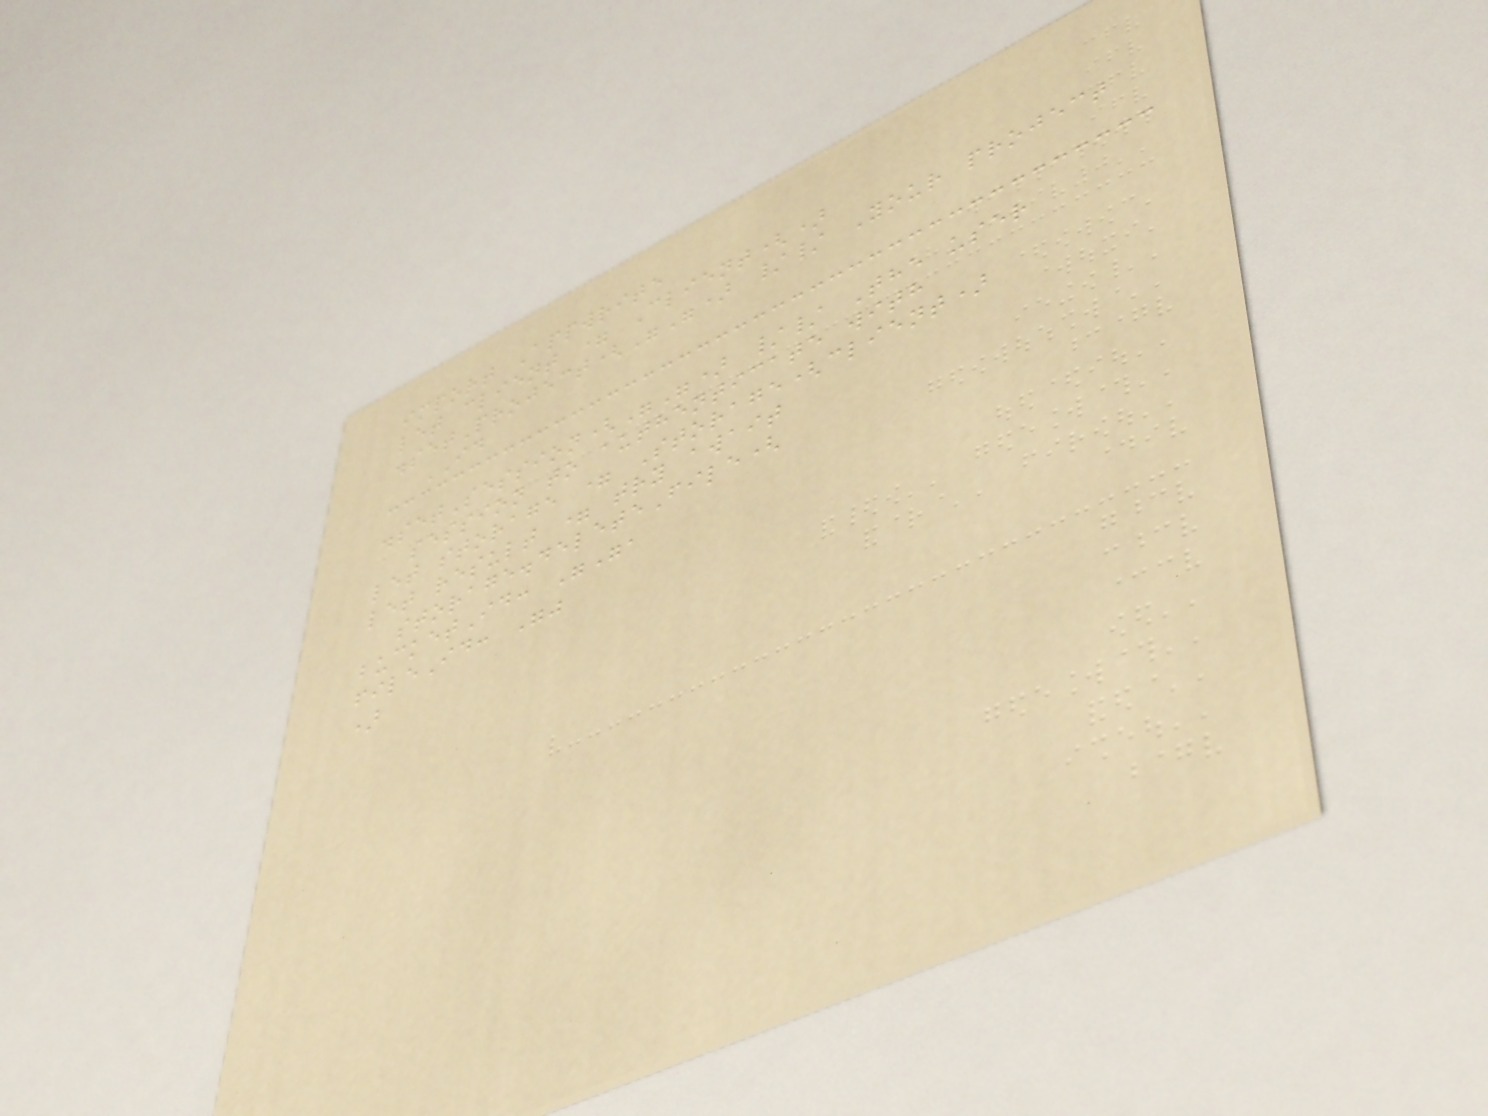import Appwrite
let client = Client()
.setProject("") // Your project
ID
.setSession("") // The user
session to authenticate with
let storage = Storage(client)
let result = try await
storage.deleteFile(
bucketId: "",
fileId: ""
)
